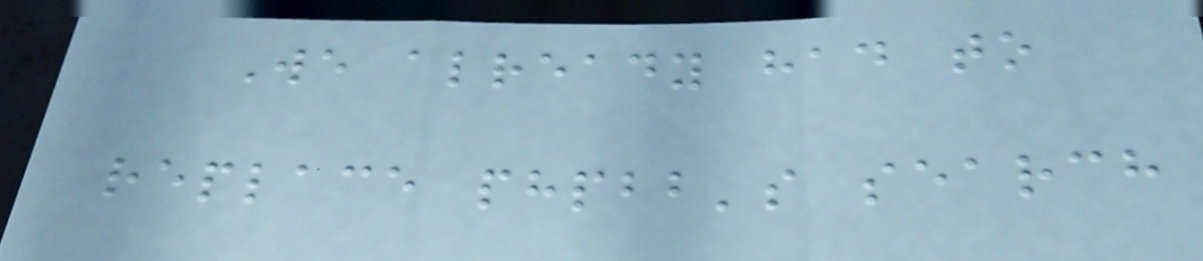We already had to
replace phpbb's search
